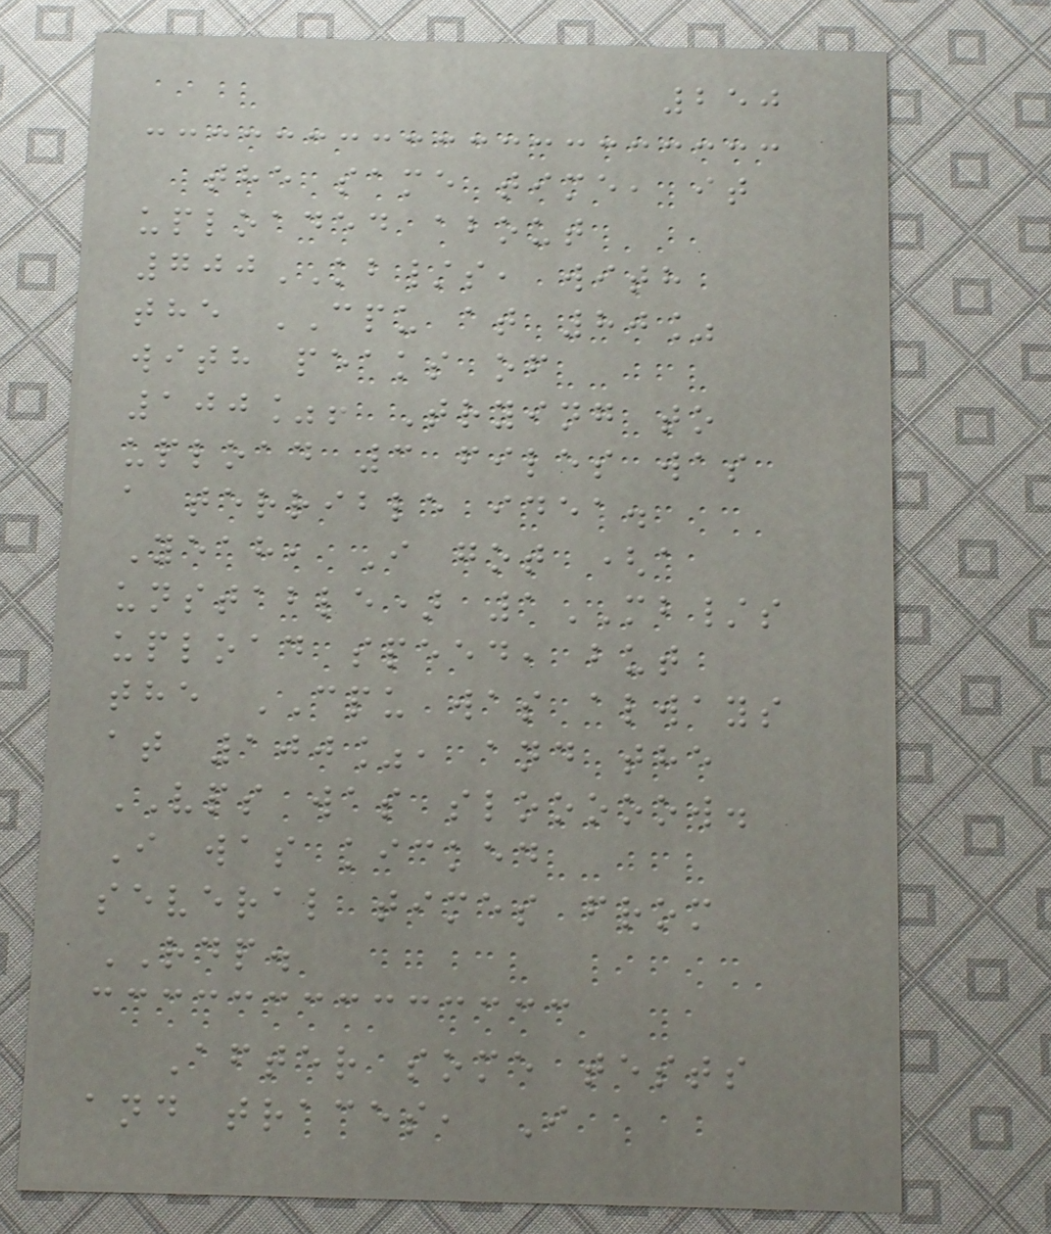250
the same time, it
uploaded about
700KB/s, with
the CPU at 80%
with peaks of
100%! Trying to
upload 3 files was
a terrible idea.
Yeah, I got (a
unstable) 1MB/s
upload speed, but
the CPU was always
at 100%, and the
VPS was slooooow.
I was kicked
several times from
RDP.
After some tests
and traces, I
